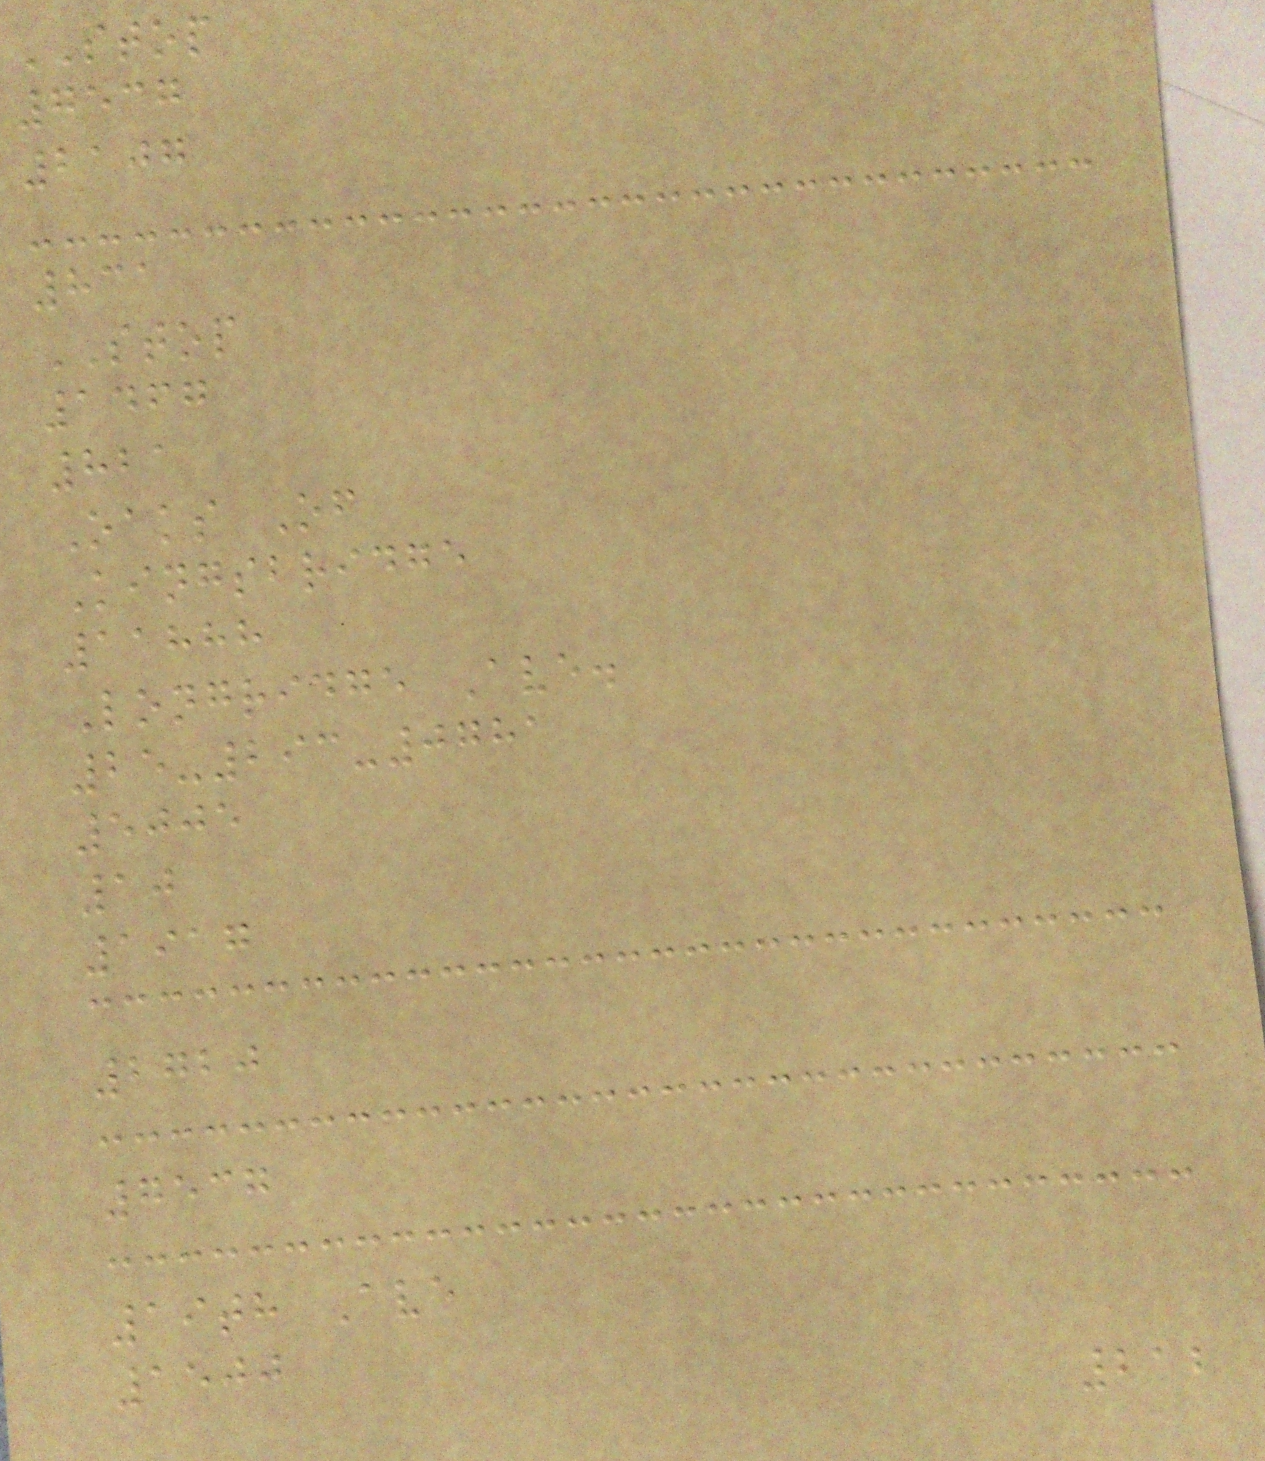STOP
7537
2107
831
STOP
1467
821
Oaks Of
Kingsbridge
11888
Longridge Ave.
25-293-0781
5005
10
1917
2720
7537
19th Ave
1500
212
